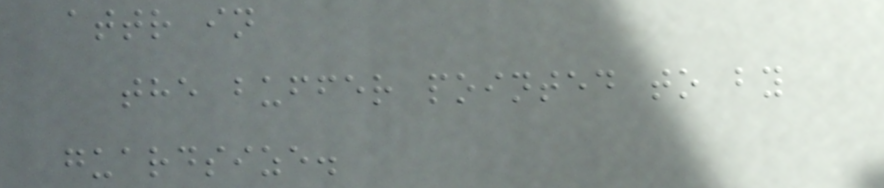attr in
the buffer pointed to by
guardsize.
